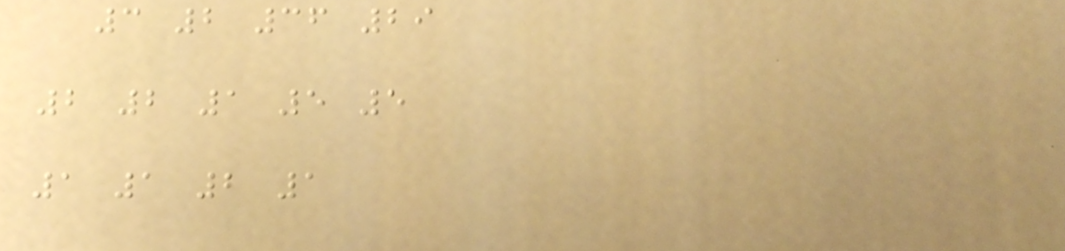3 2 36 29
2 2 1 5 5
1 1 2 1
